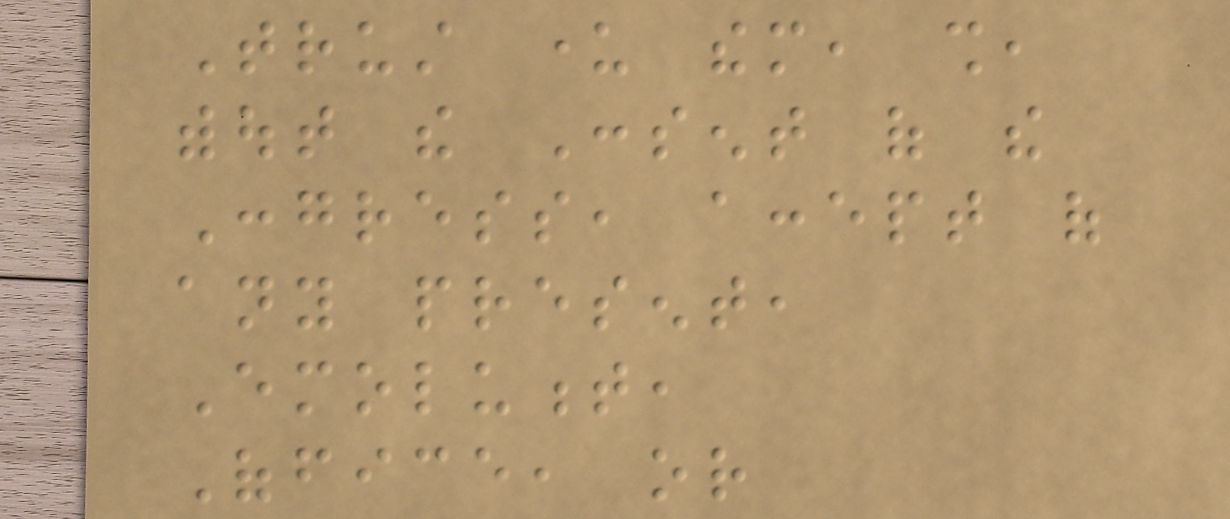Trust under them, shall,
without the Consent of the
Congress, accept of
any present,
Emolument,
Office, or
